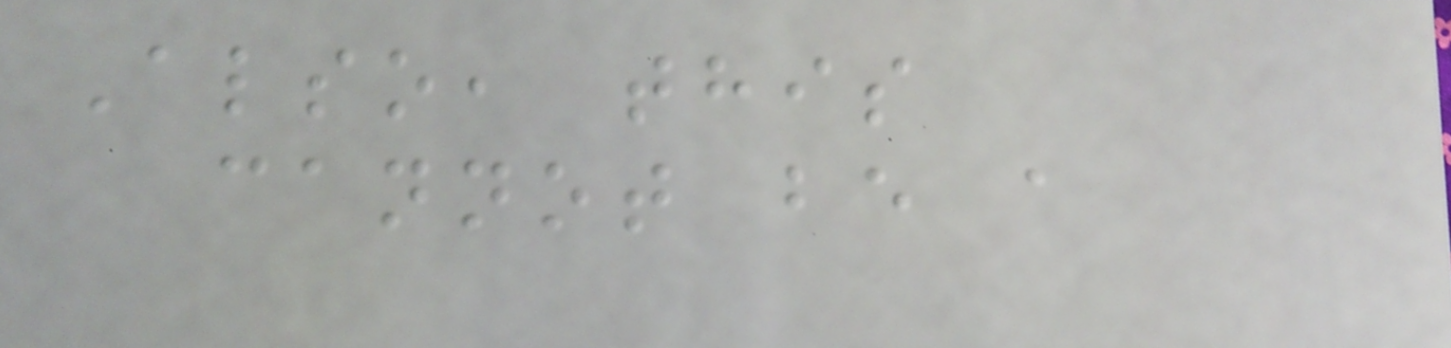Also, this
cannot be a
